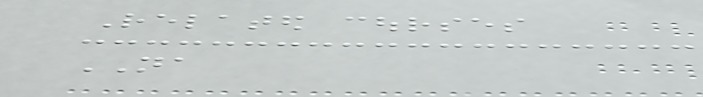Related courses
NA
